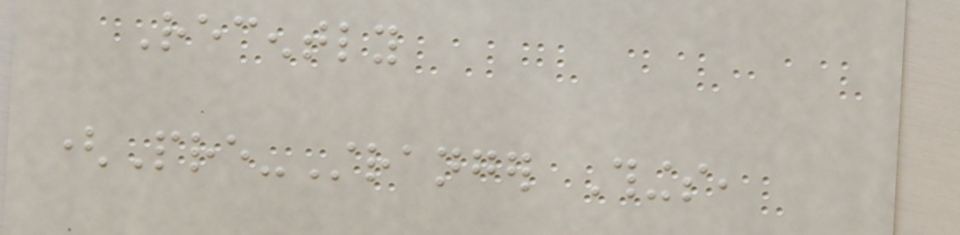Recently
(Pre-Stranger Things,
